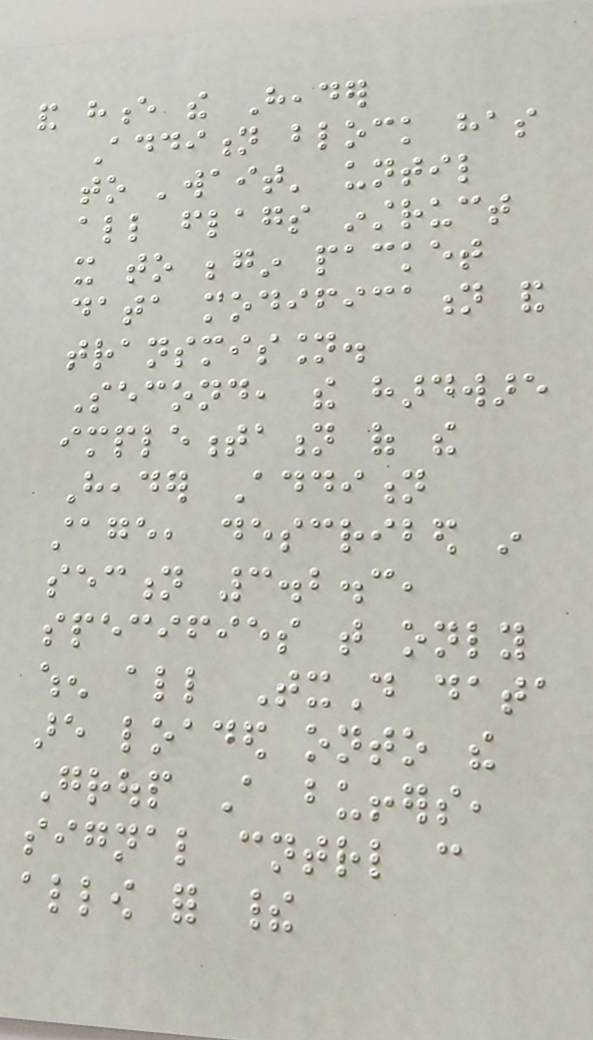and hence the Header
Addition block has
to 'wait' until
all flags instruct
it to begin packet
data modification and
transmission.
Second, the hardware
implementation of the
Header Addition
stage, described in
section 3.2.3,
specifies that only
when all TxD data
are loaded onto the
Group A buffers,
signal cntrl can
allow for their
